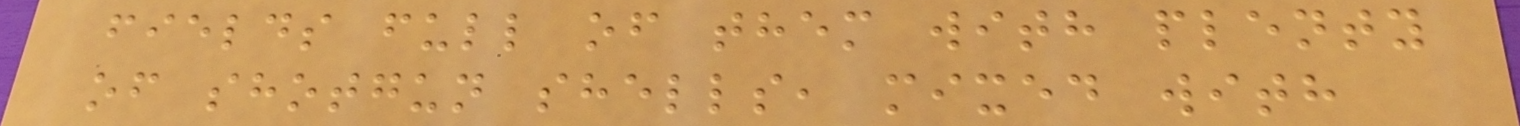fields full of them with plenty
of shotgun shells, mixed with
